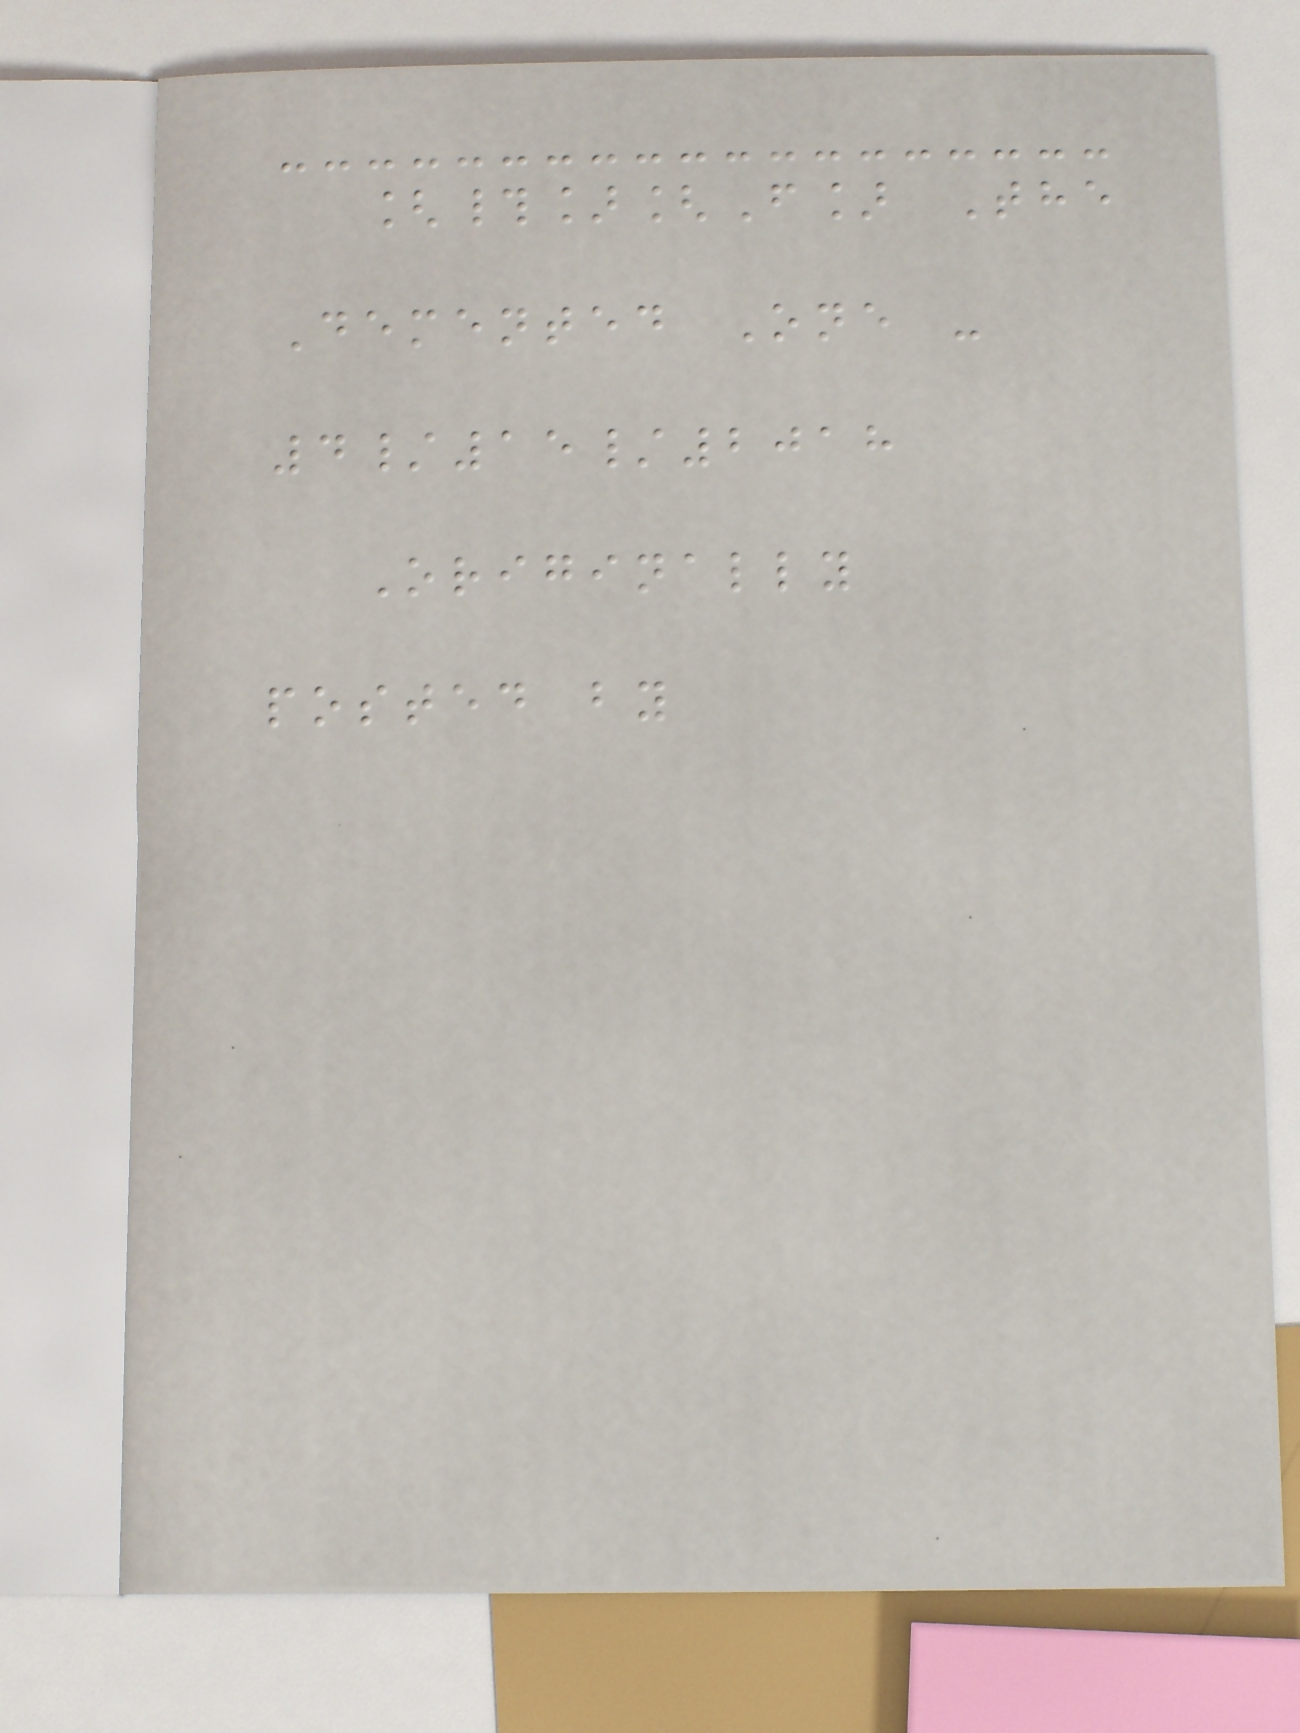[#][F] The
Demented One -
4/15/2018
Originally
posted by
